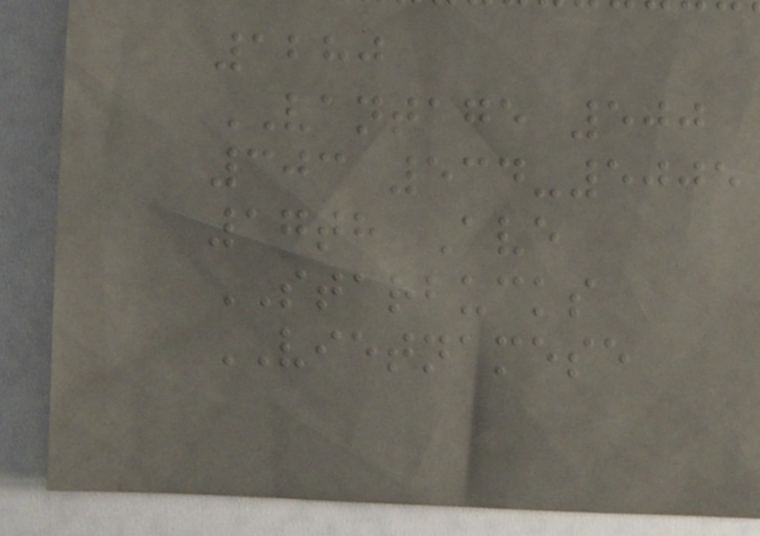1280
VANTAGE 500
303 534-5005
17th Ave
STARBUCKS
VIETNAMESE
